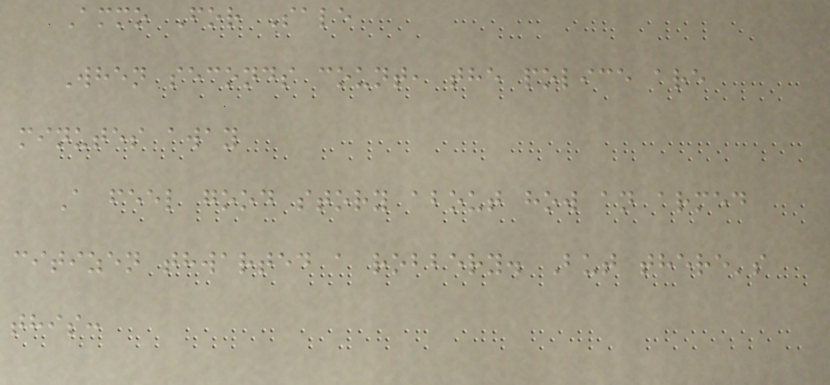Ammo For Sale
When seconds count, the police are
minutes away
A feel good story about how an armed
citizen thwarted a robbery. But there's
this:
